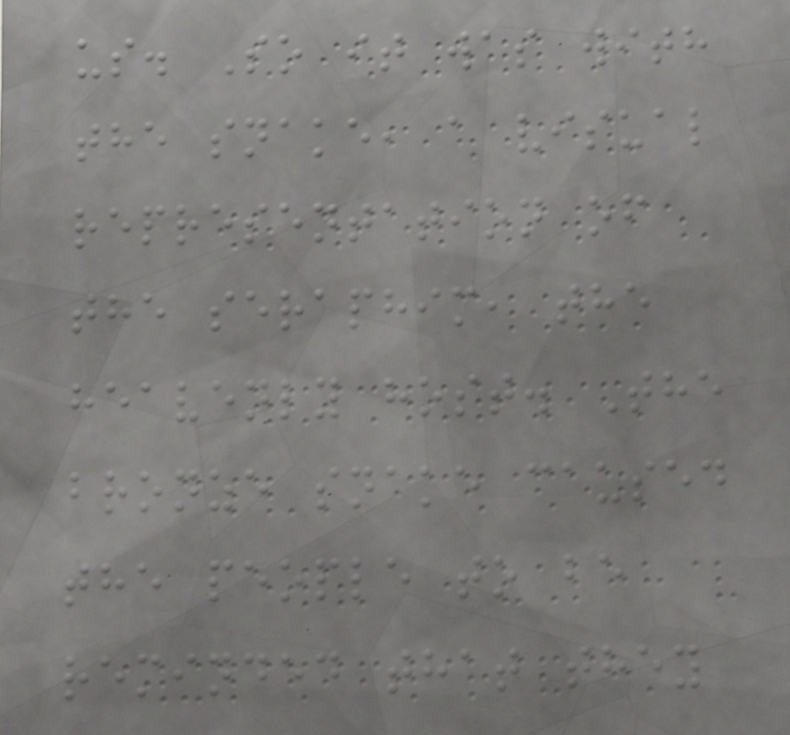us. So it was with
the snake, a visual
representation of
the seraphim, the
heavenly host. The
bronze snake caused
the people to be
reminded that they
